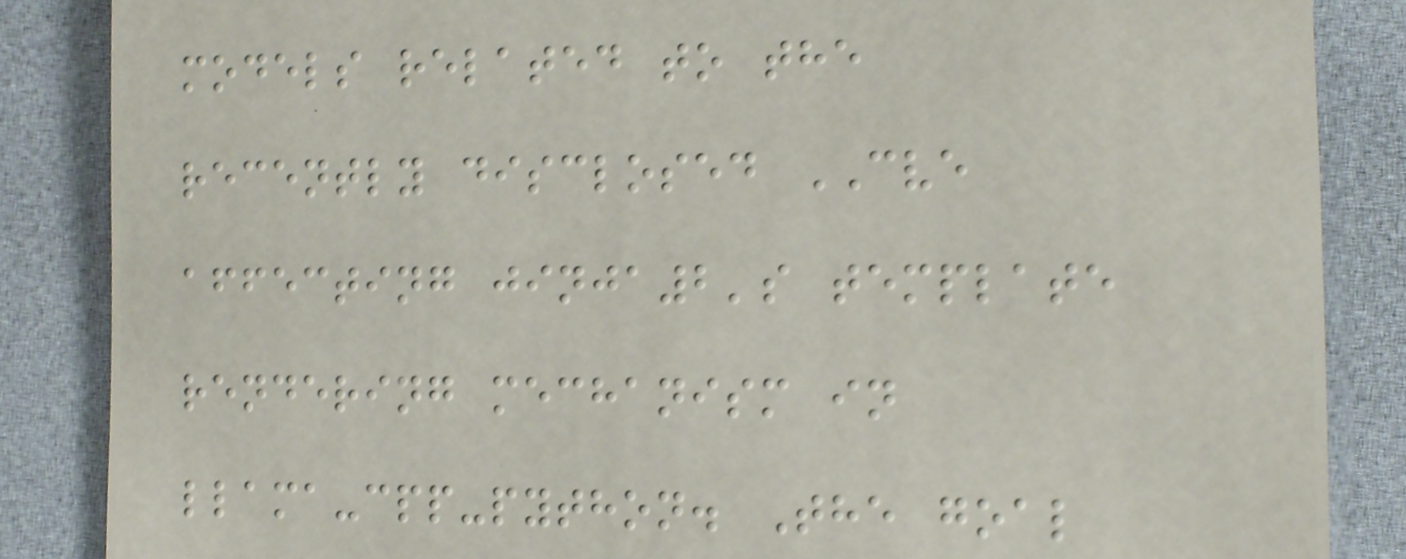models related to the
recently disclosed CVE
affecting jinja2's template
rendering mechanism in
llama-cpp-python. The goal
